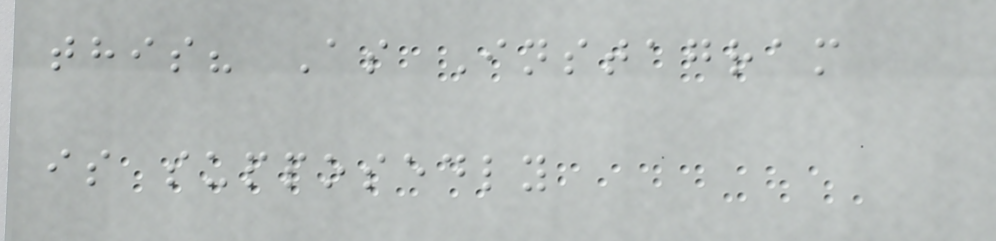this? As Instagram
is supposedly
